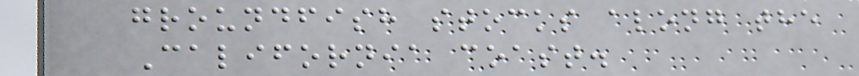groundfish stocks along the
California coast.
